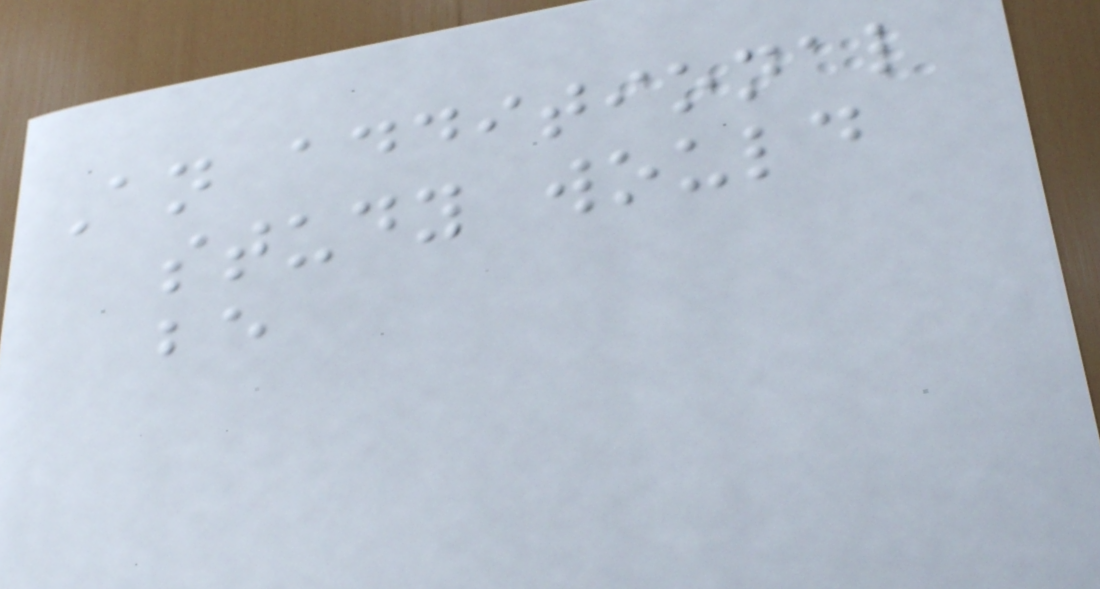An additional
study would
be
